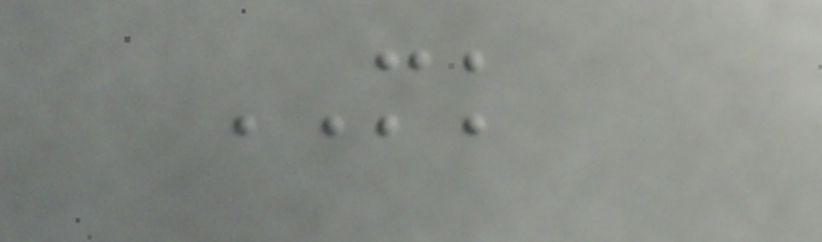MK
